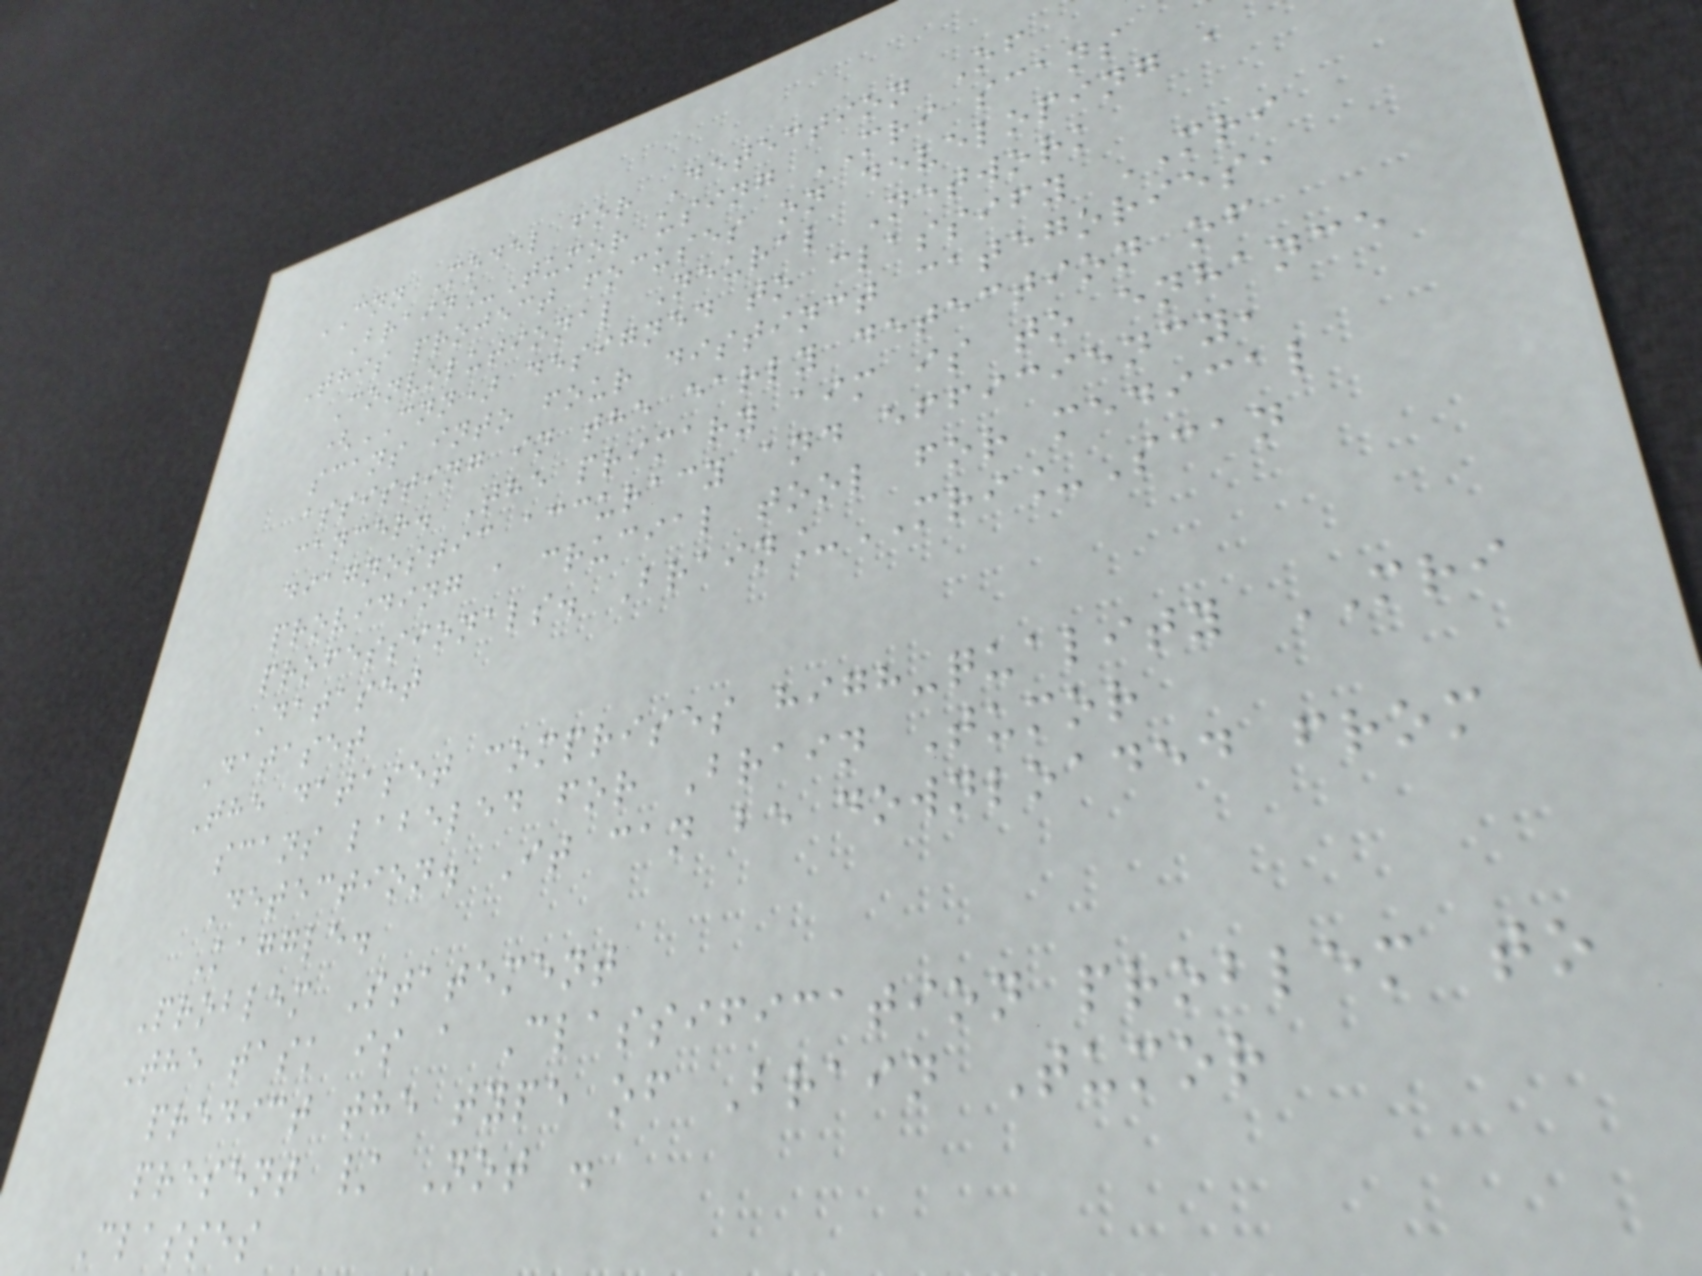CNN Model for Detection Of
Brain_Tumor using MRI scans
This project focuses on developing a
Convolutional Neural Network
(CNN) designed to classify MRI
scans into four distinct categories,
assisting in the early detection of
cancer. The primary aim is to enhance
diagnostic accuracy and efficiency,
providing a crucial tool for medical
professionals. Brain_MRI_Scan
Dataset
Dataset
The dataset comprises high-quality MRI
scans labeled for Brain Tumor
Detection. It can be downloaded from
Kaggle.
Problem Statement
The task is a Classification problem to
predict the type of Brain Tumor
present / Not .
Classes
